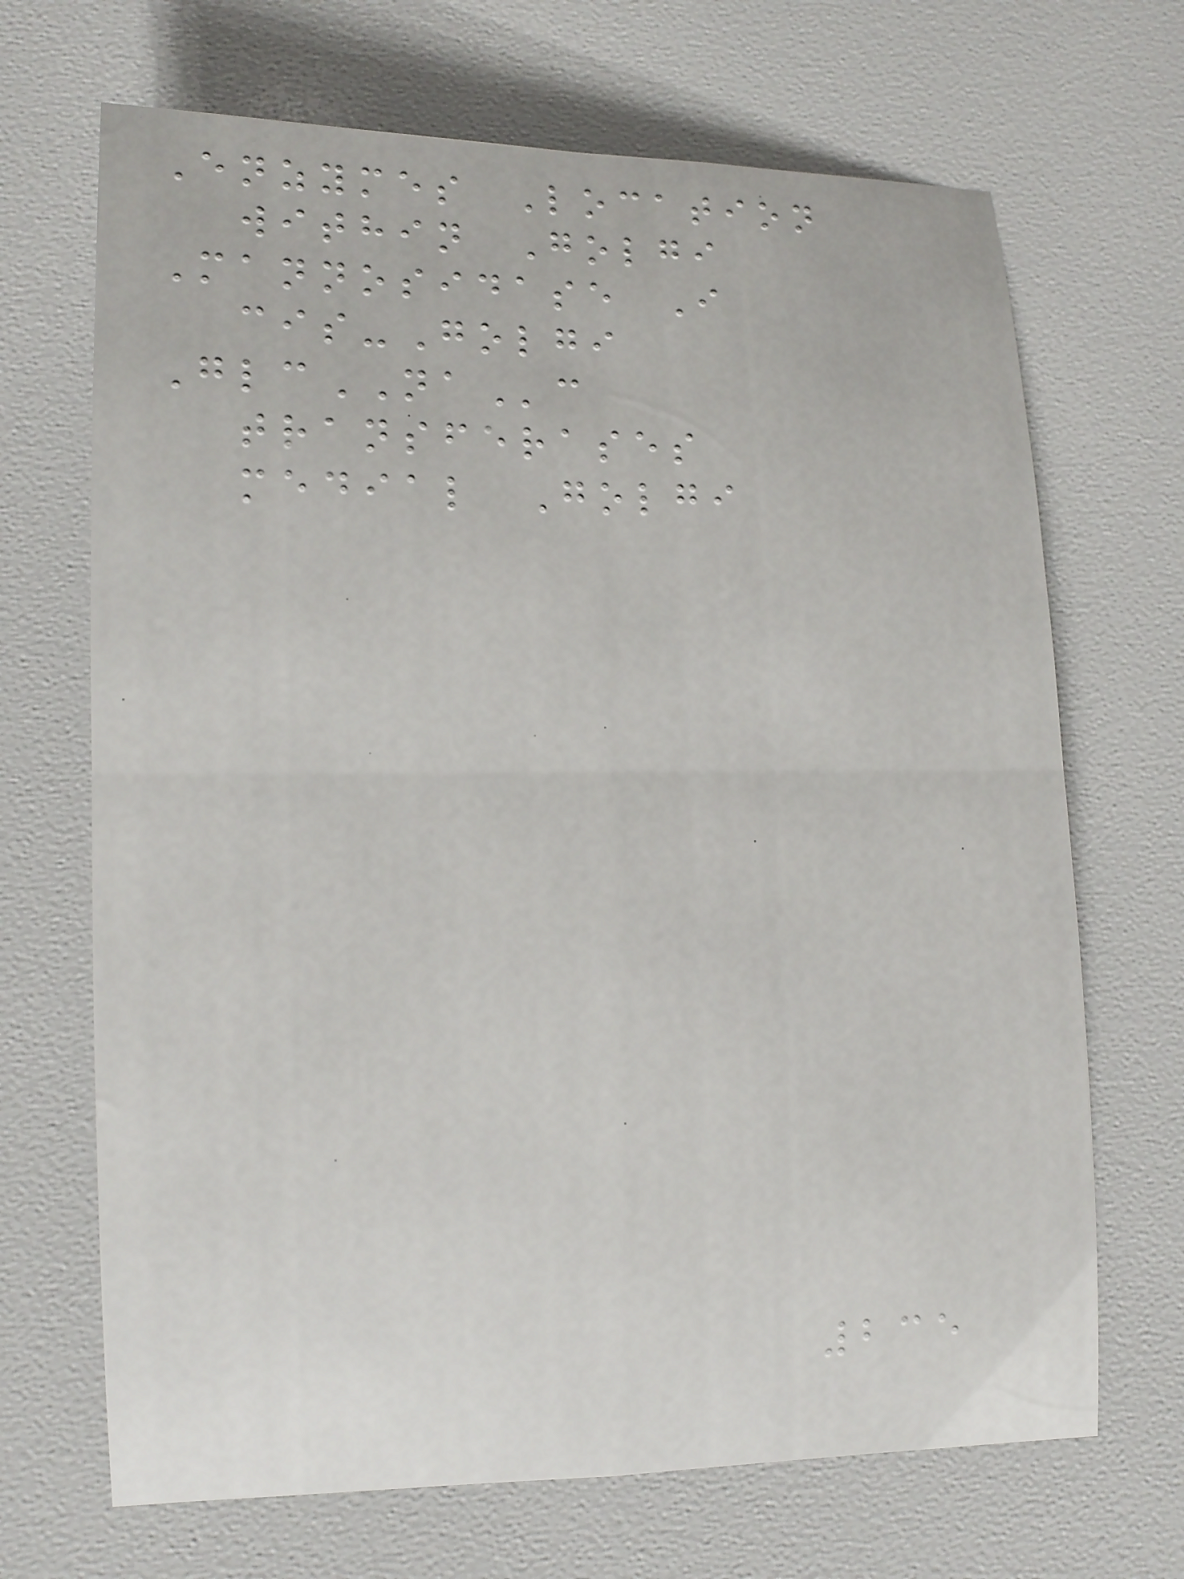Enzymes Location
within Golgi
Mannosidase I
cis-Golgi
GlcNAc
transferases
medial Golgi
235
